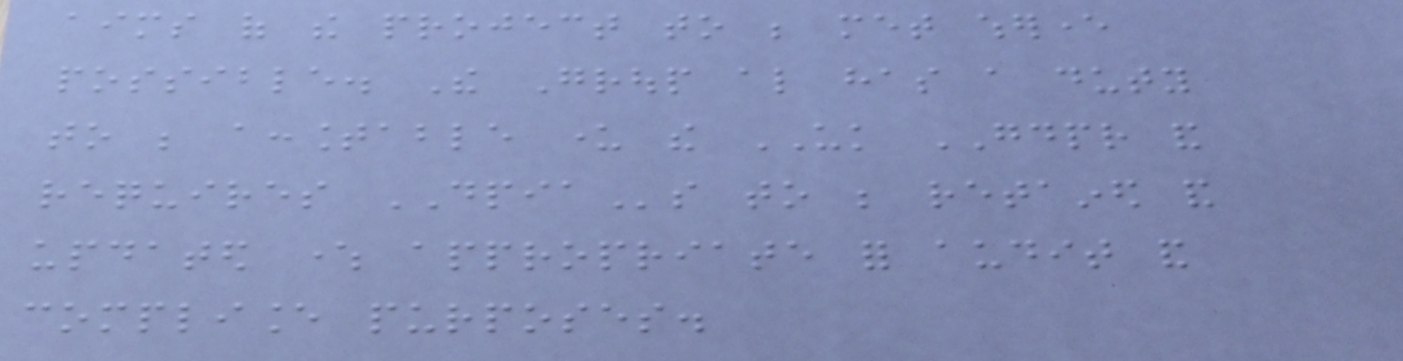aims of the project to be met wherever
possible. The Group also has a duty
to be accountable under the UK GDPR and
requires DPIAs to be retained and
updated where appropriate for audit and
compliance purposes.
